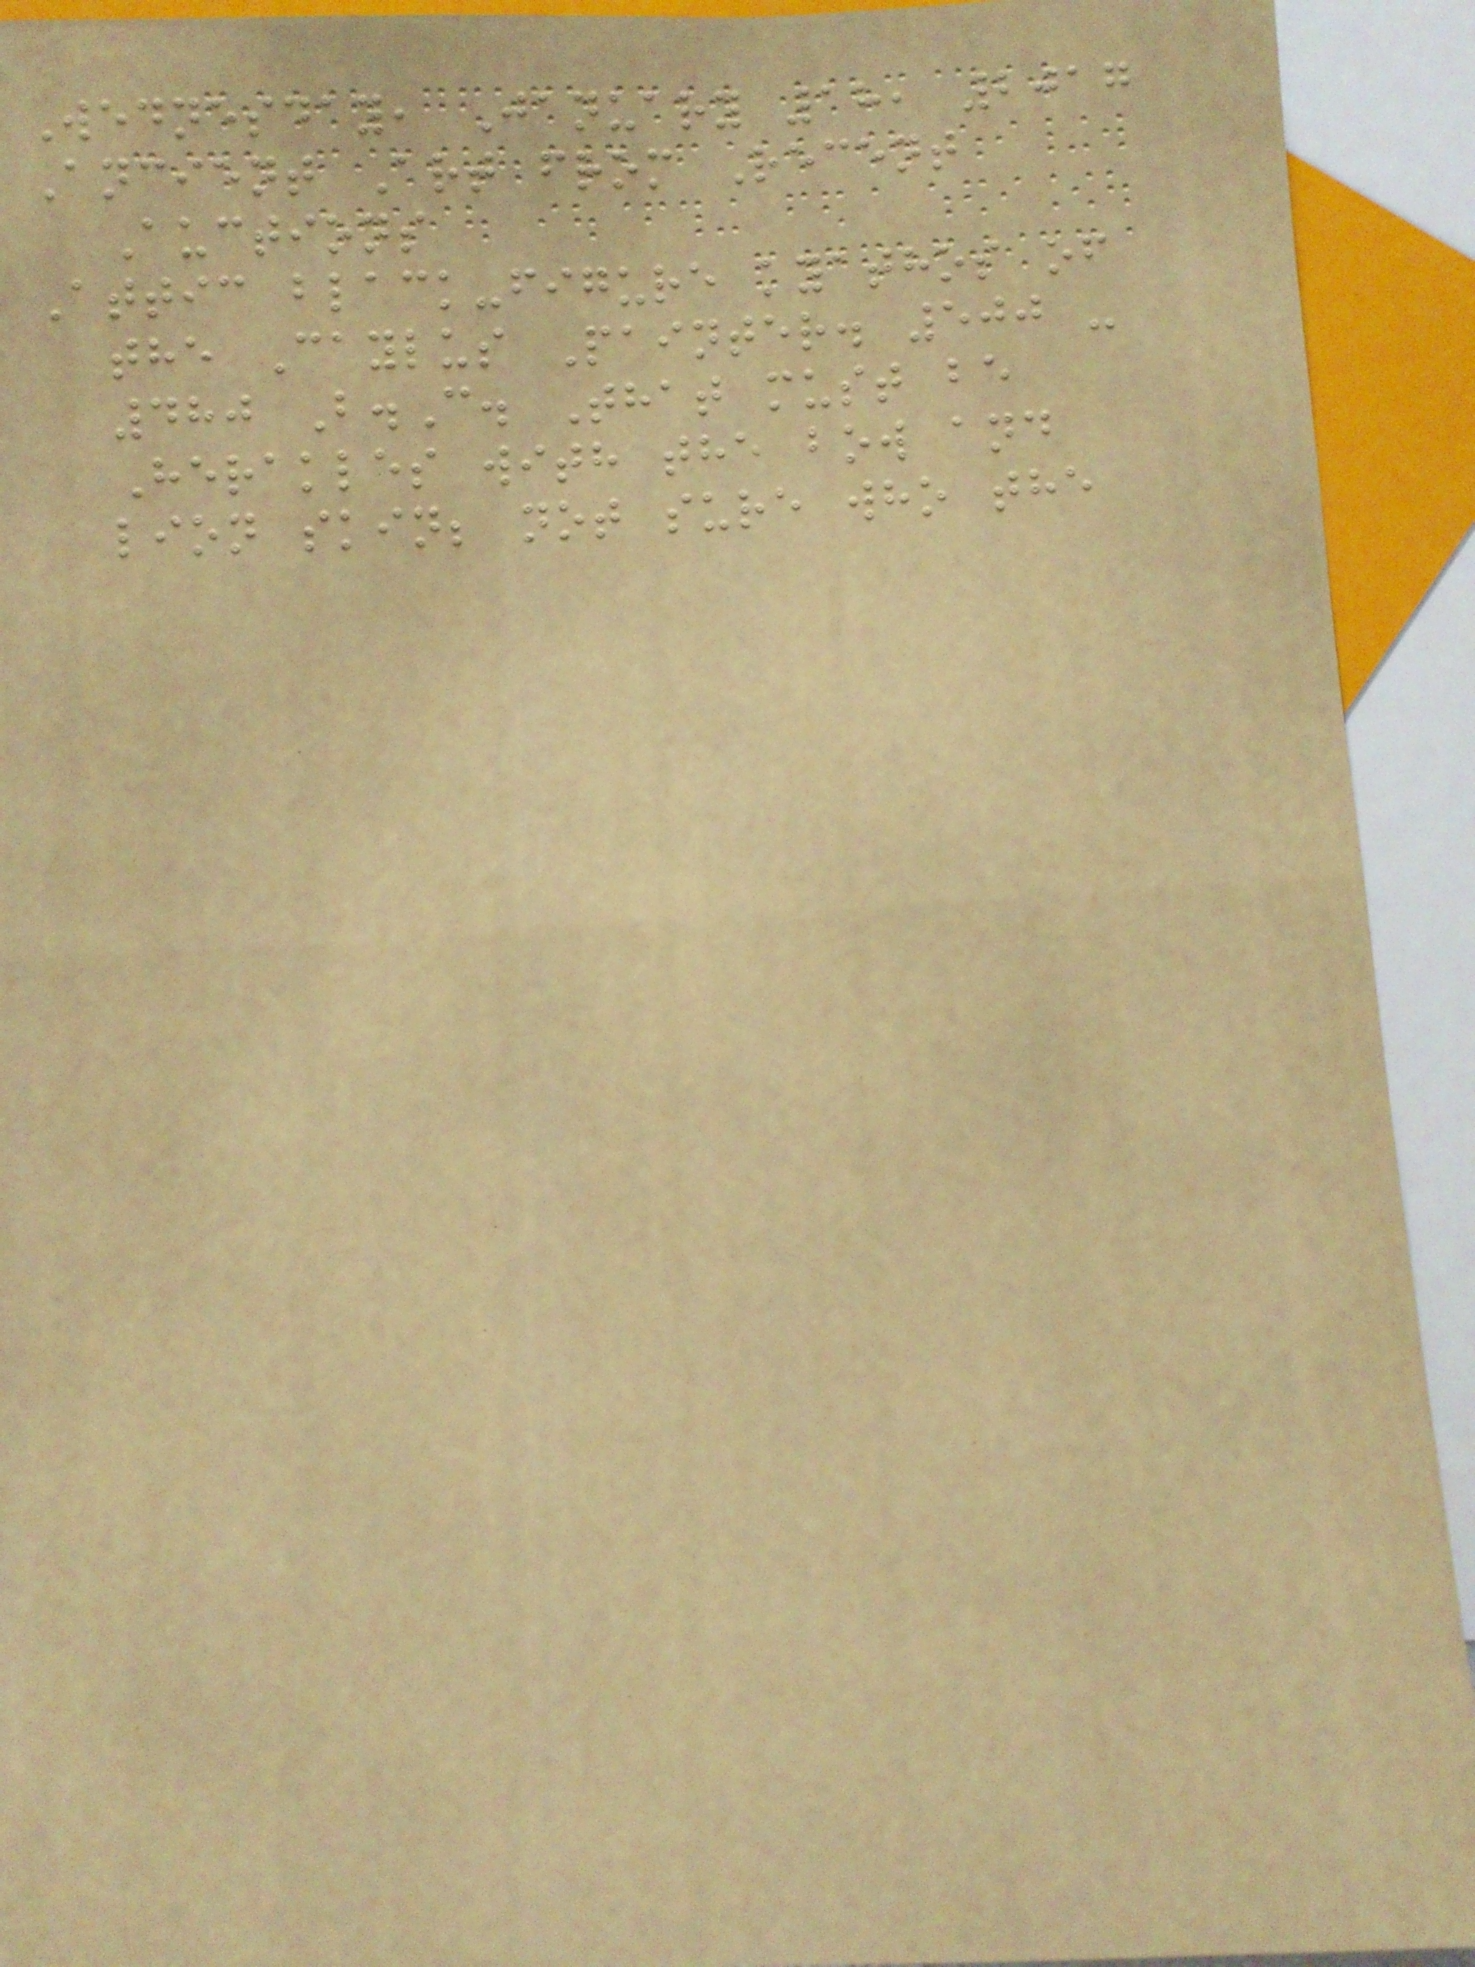Wednesday, January 18, 2017
Ancient Art from Recent
Auctions
Attic black-figure kyathos of
the Caylus Painter. 500 -
480 B.C. That must be
Herakles with the bow and
lion skin; not sure who the
